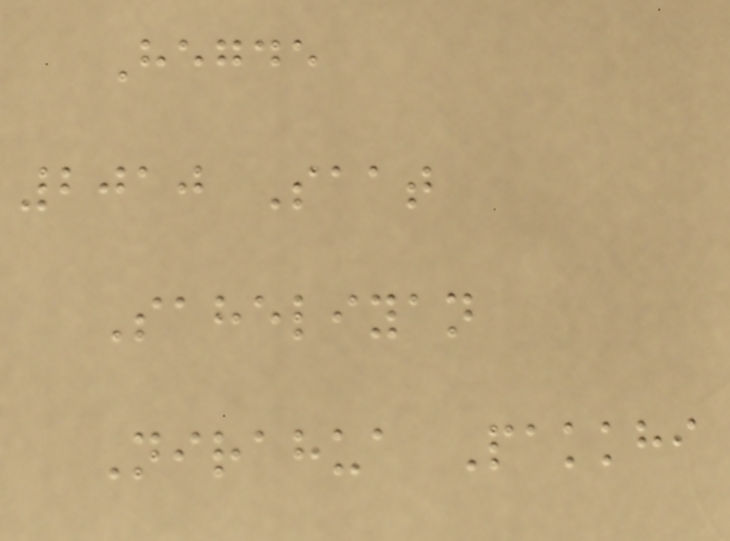Hegde
2010 Saat
Saheliyan
Nirahua Pakkhi
